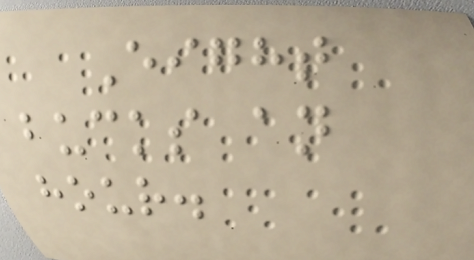Eight
bucks an
hour.
